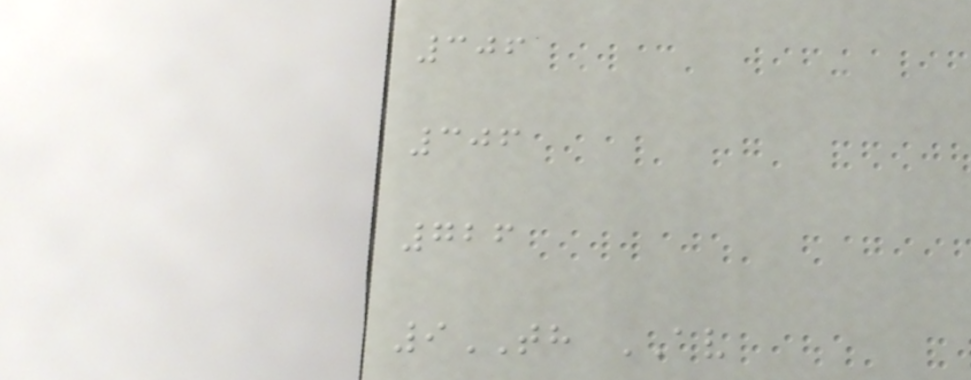306
306
726
9TH AV
